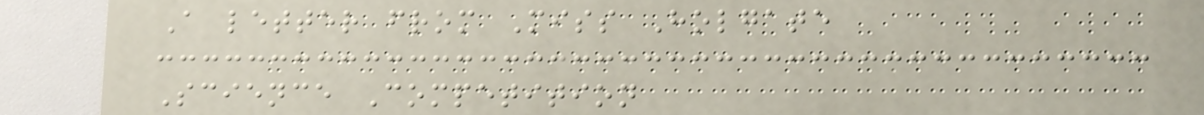A letter from Miss Holgate
Science Competition
